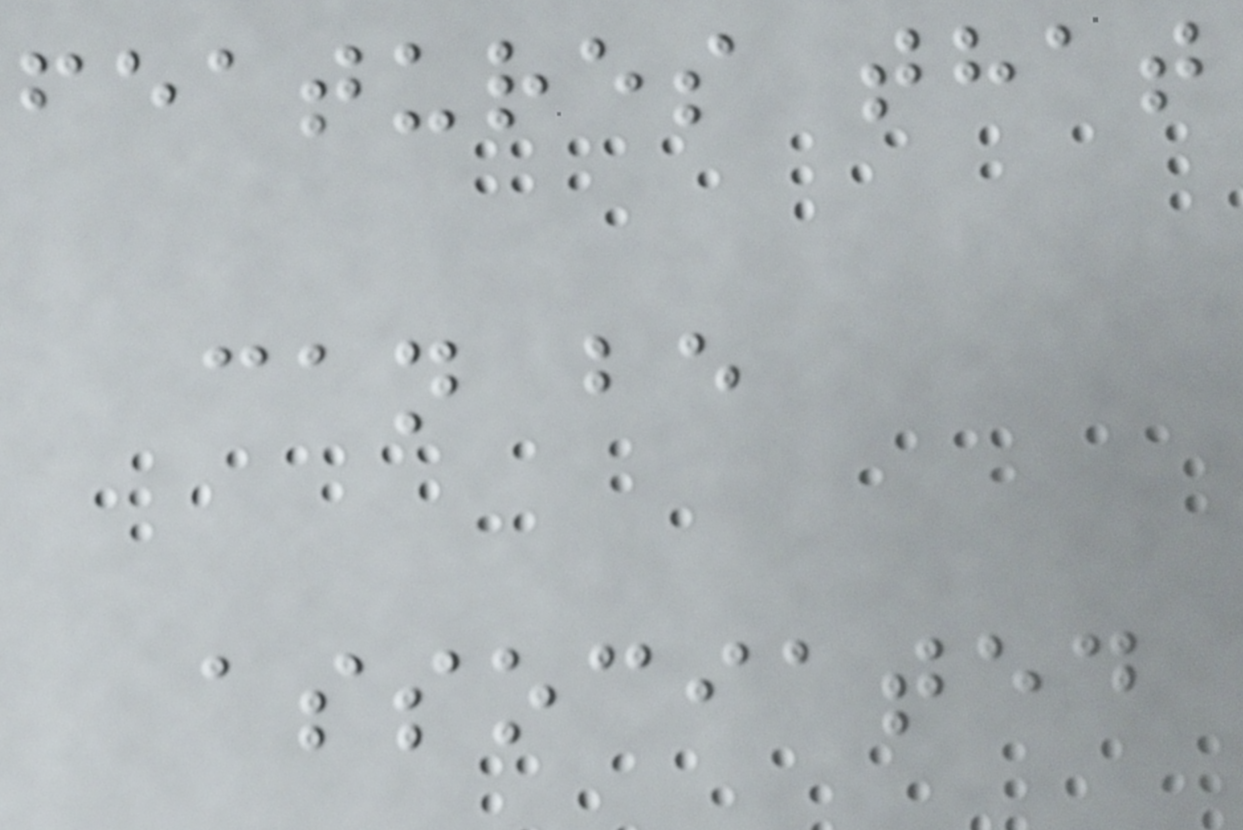features that
can be
associated
